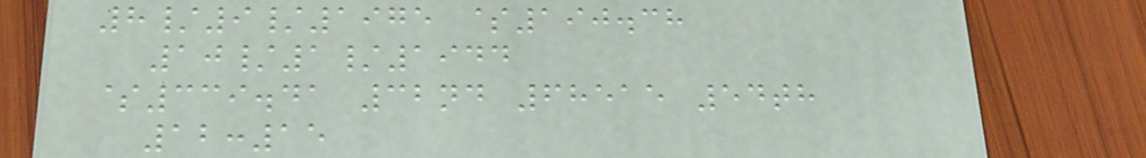8/9/1975 $190.38
10/1/1944
$339.41 32nd 68515 54th
12:15
